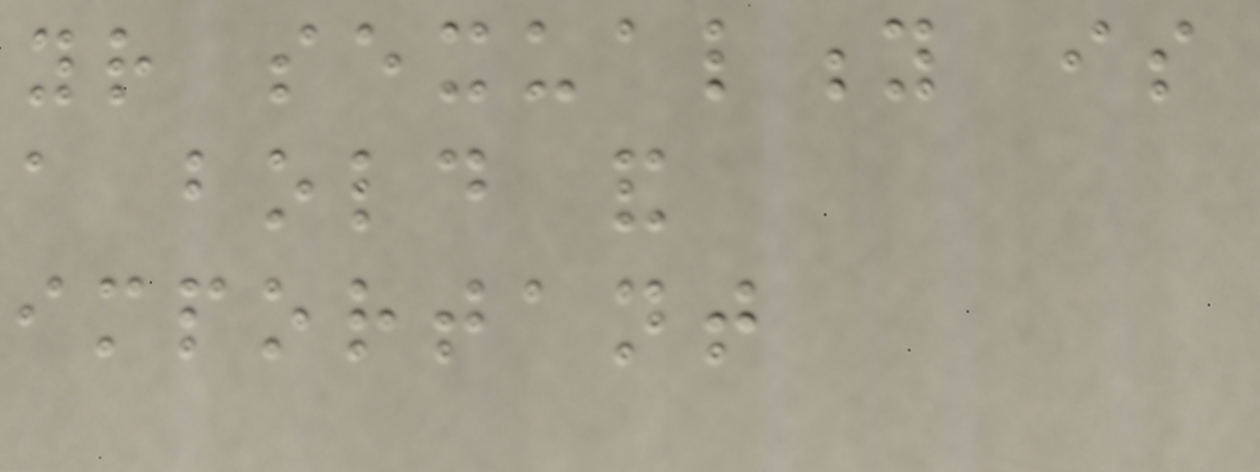your sexuality is
a bold and
important
